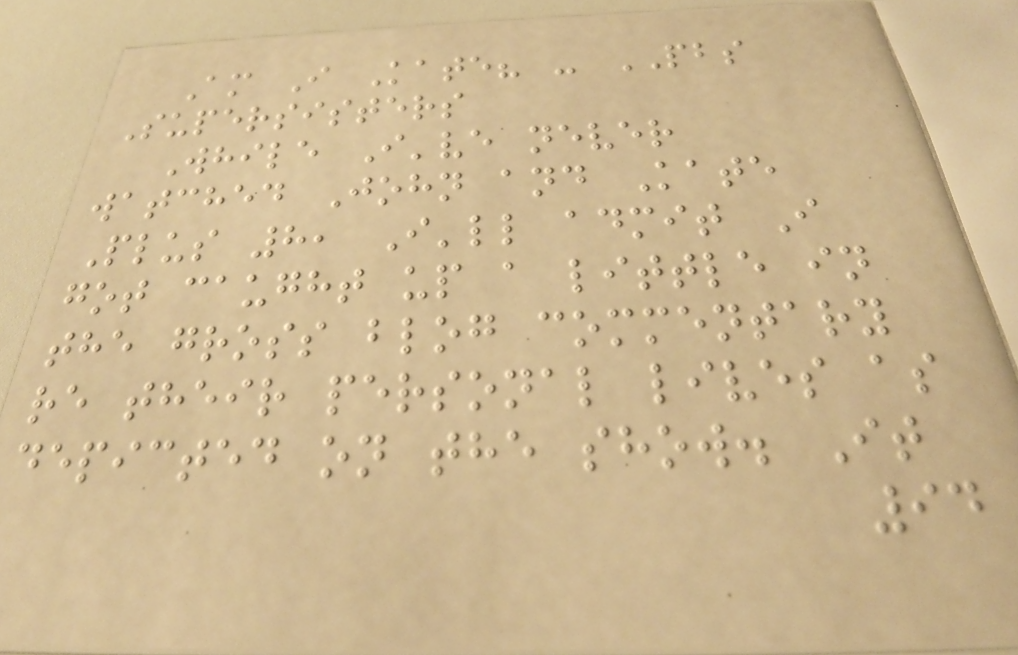Am I Kate? - PBS
Supersisters
While I've never
watched John and Kate
Plus 8, I'll admit I
got caught up a little in
the gross blog commentary
re their personal lives as
depicted on the show. It
94
